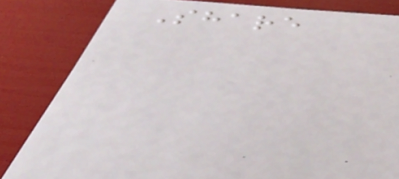Share
